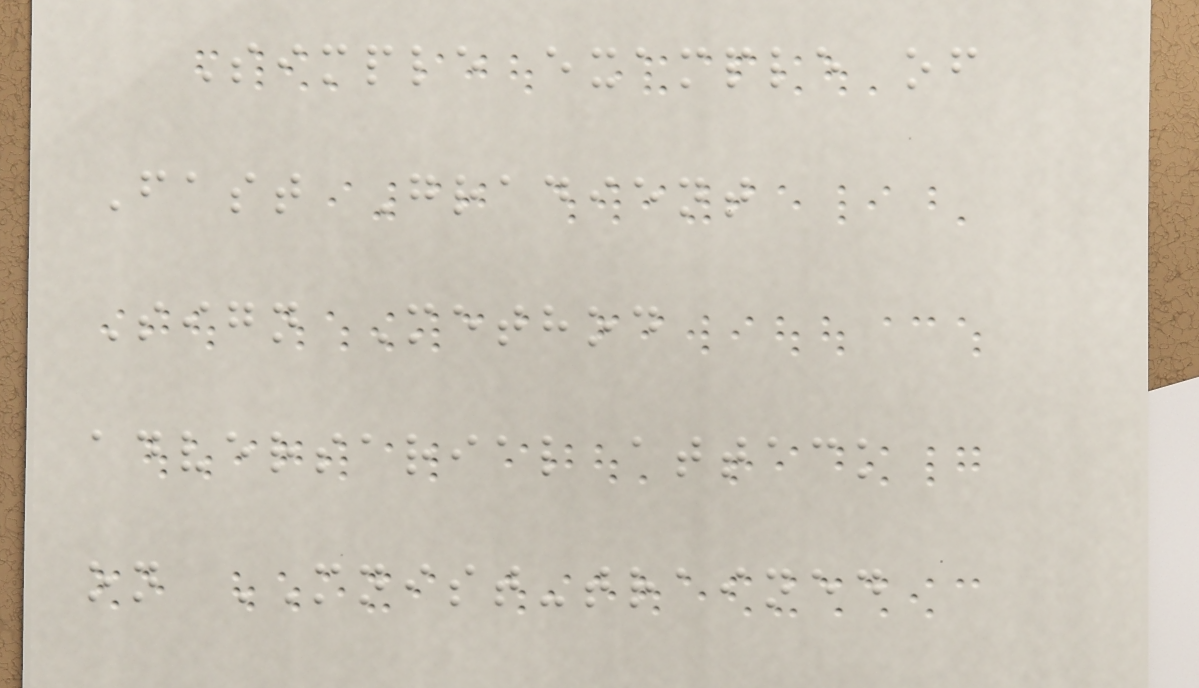Simple example of
Fast Gradient
Sign Method
adversarial attack
on MNIST-trained
